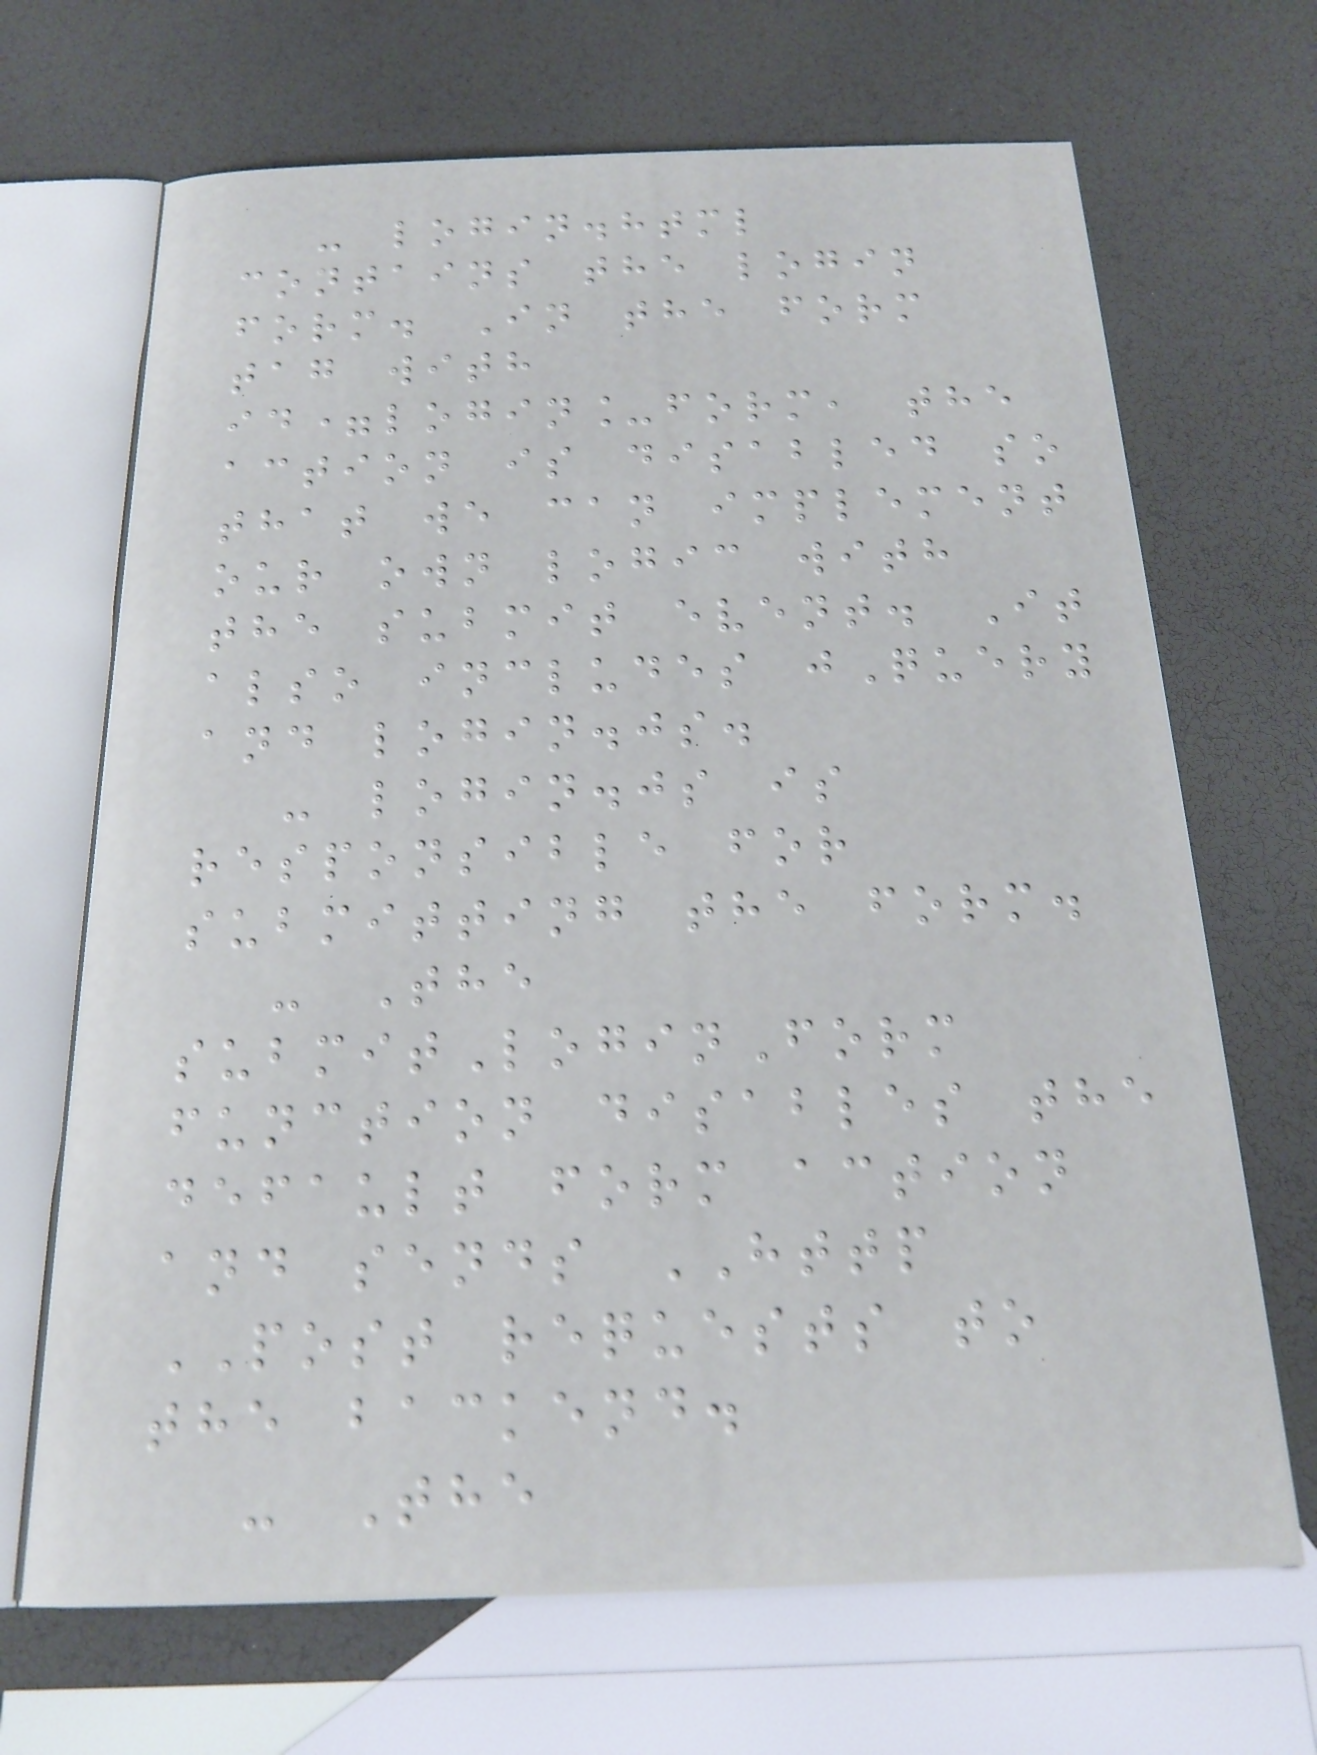- login.html
contains the login
form. In the form
tag with
id=login_form, the
action is disabled so
that we can implement
our own logic with
the submit event. It
also includes jQuery
and login.js.
- login.js is
responsible for
submitting the form.
- The
submitLoginForm
function disables the
default form action
and sends HTTP
POST requests to
the backend.
- The
